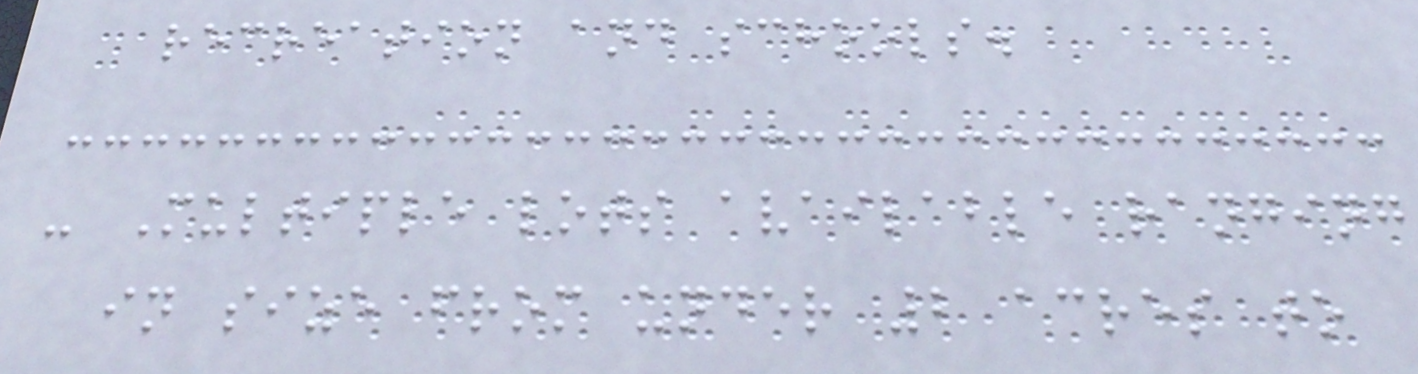recreation and schools.
- Multiple lots available ranging
in size from under 2 acres to
